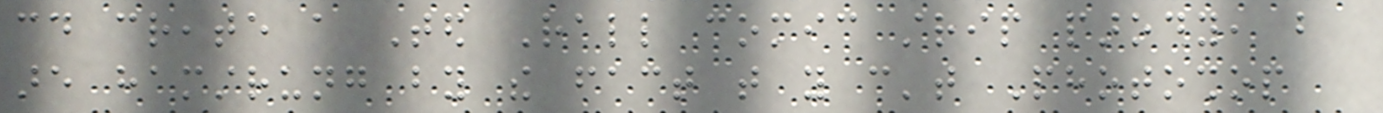could create a Ted Rall comic strip parody, but
are hamstrung by the fact that you can't Photoshop
